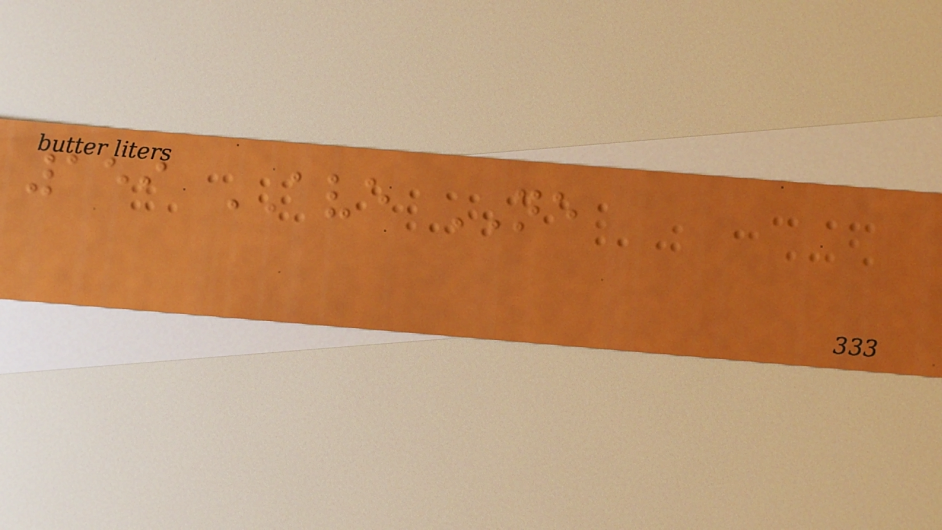159 AVE NE
